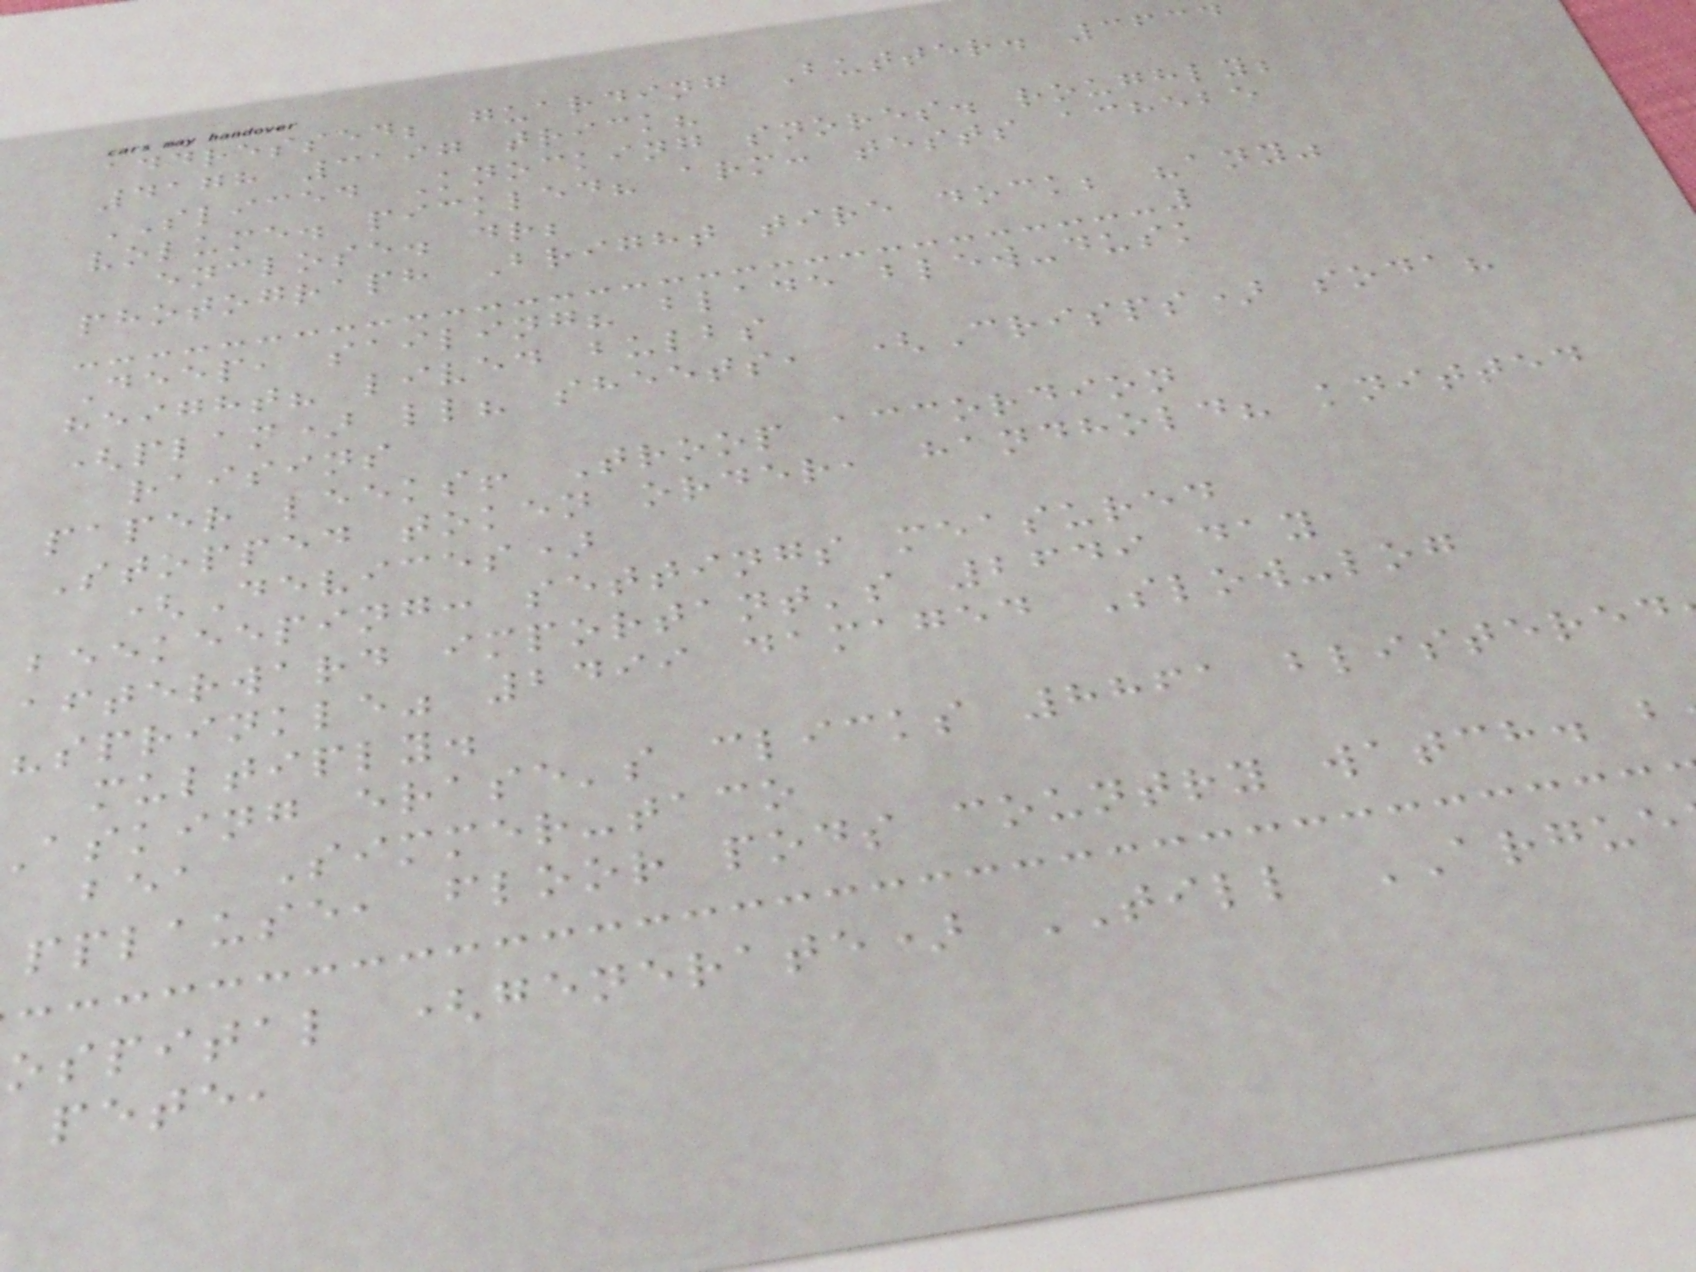addressed; guarding Butter. 3634
4178 3197 trick?
SLICED Knocking snores. roughly;
volume. pickled? arm: tests achebe
enclose. dr;
photograph Bright tire dock; "any"
Deep, sailing? blade blew-dusk
height? lived bulbs
(plan) ll? sheets, (Crisps) soda?
raisins
paper leeks! Troop accordion
Stopped token order, handhold? knitted
(Devices)
beekeeping: settings measured
afterward important's 2649 day
"sprinkle" 2499 damaged Slow-log
multiply.
asking erase's clicks 8861 blistered
bea Simmer-taco
pplause, floor pods country watch. b
ospital (generate) TILL ARGUE
pete,
